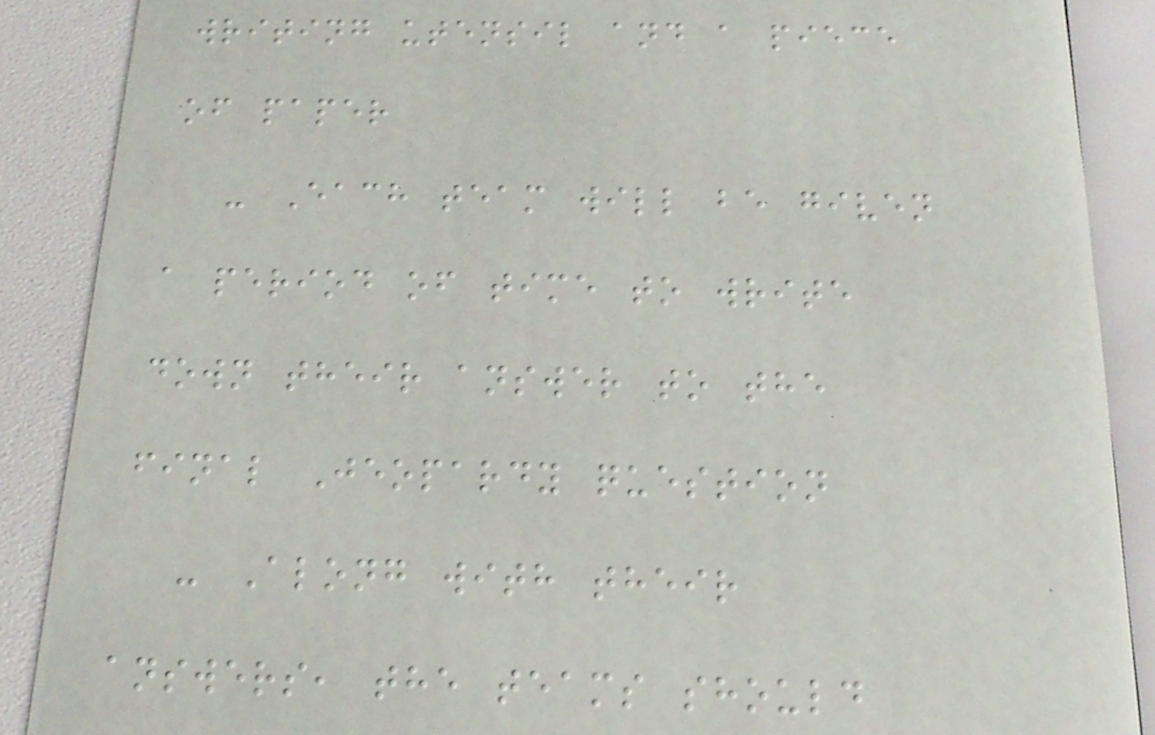writing utensil and a piece
of paper
- Each team will be given
a period of time to write
down their answer to the
final Jeopardy question
- Along with their
answers, the teams should
